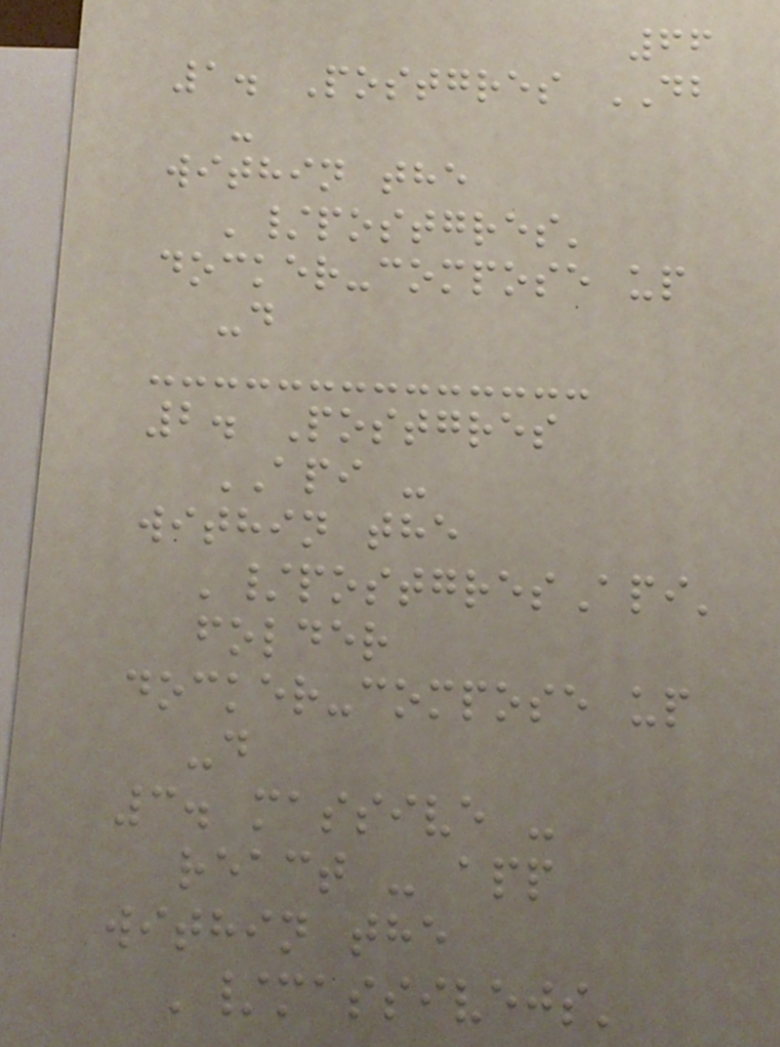66
1. Postgres DB
-
within the
'/postgres'
docker-compose up
-d
2. Postgres
API -
within the
'/postgresApi'
folder
docker-compose up
-d
3. massive -
react - app
within the
'/massivejs'
